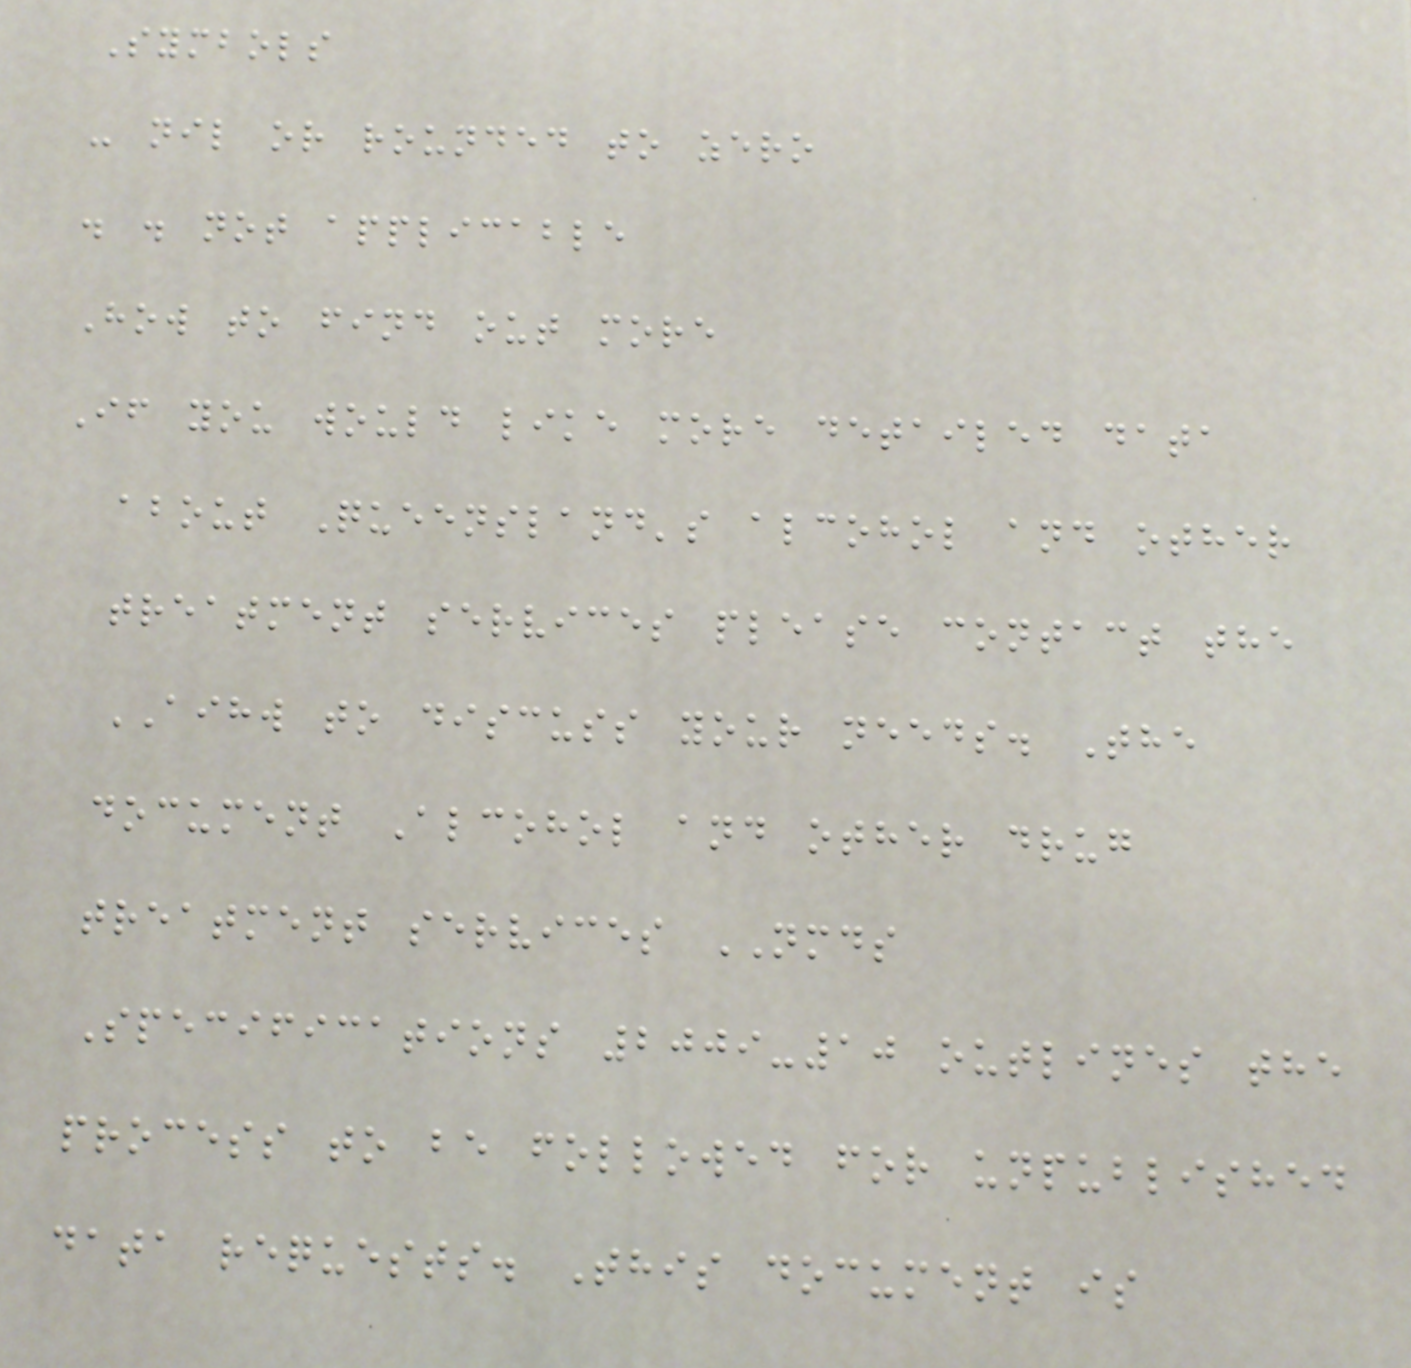Symbols
- nil or rounded to zero
. . not applicable
How to find out more
If you would like more detailed data
about Queensland's alcohol and other
treatment services please contact the
AIHW to discuss your needs. The
document Alcohol and other drug
treatment services NMDS
Specifications 2009-10 outlines the
process to be followed for unpublished
data requests. This document is
